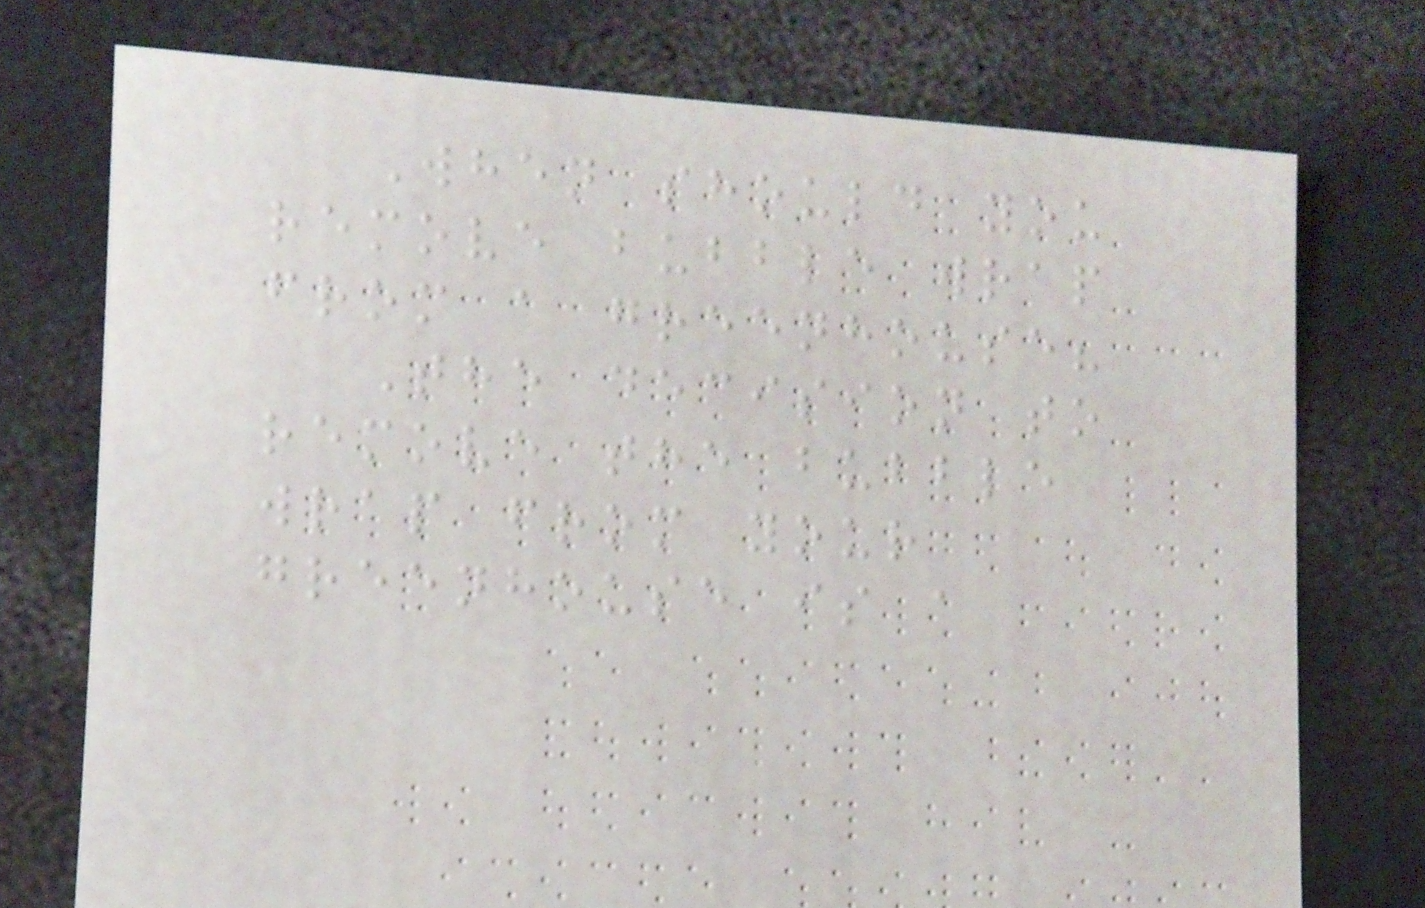When should you
remove bubble wrap
from a greenhouse?
The decision to
remove the bubble
wrap from your
greenhouse is a
